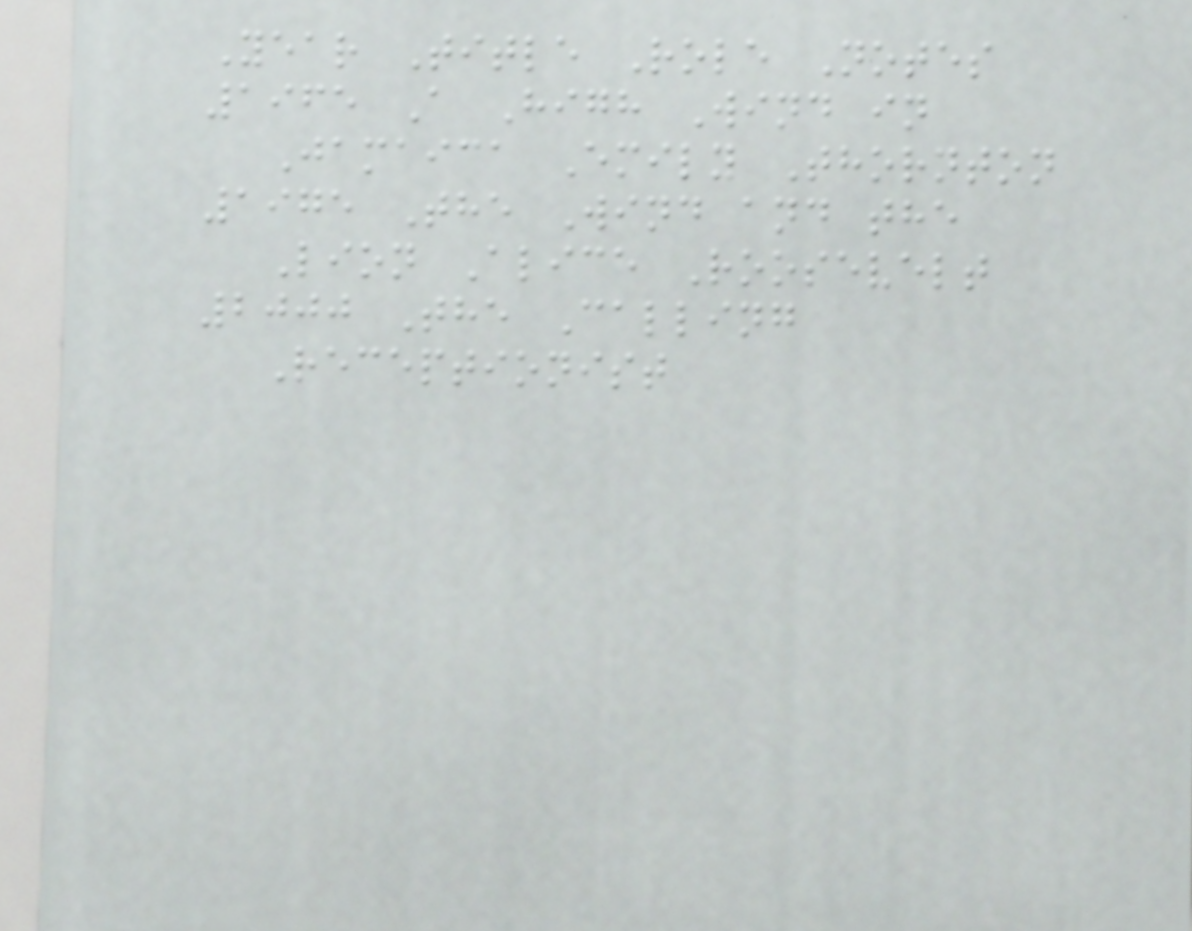Year Title Role Notes
1965 A High Wind in
Jamaica Emily Thornton
1975 The Wind and the
Lion Alice Roosevelt
2000 The Calling
Receptionist
